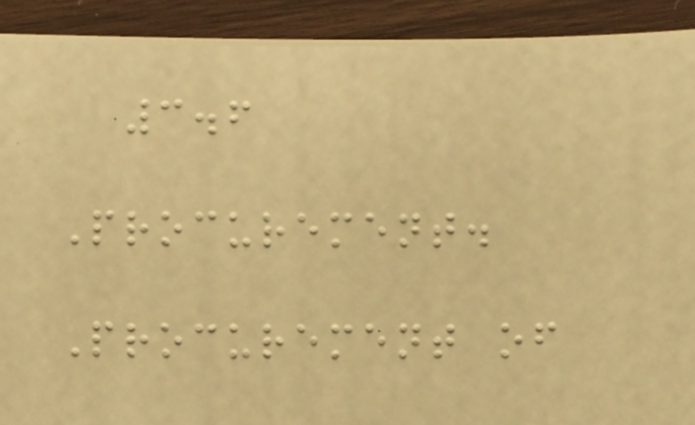3.6
Procurement.
Procurement of
